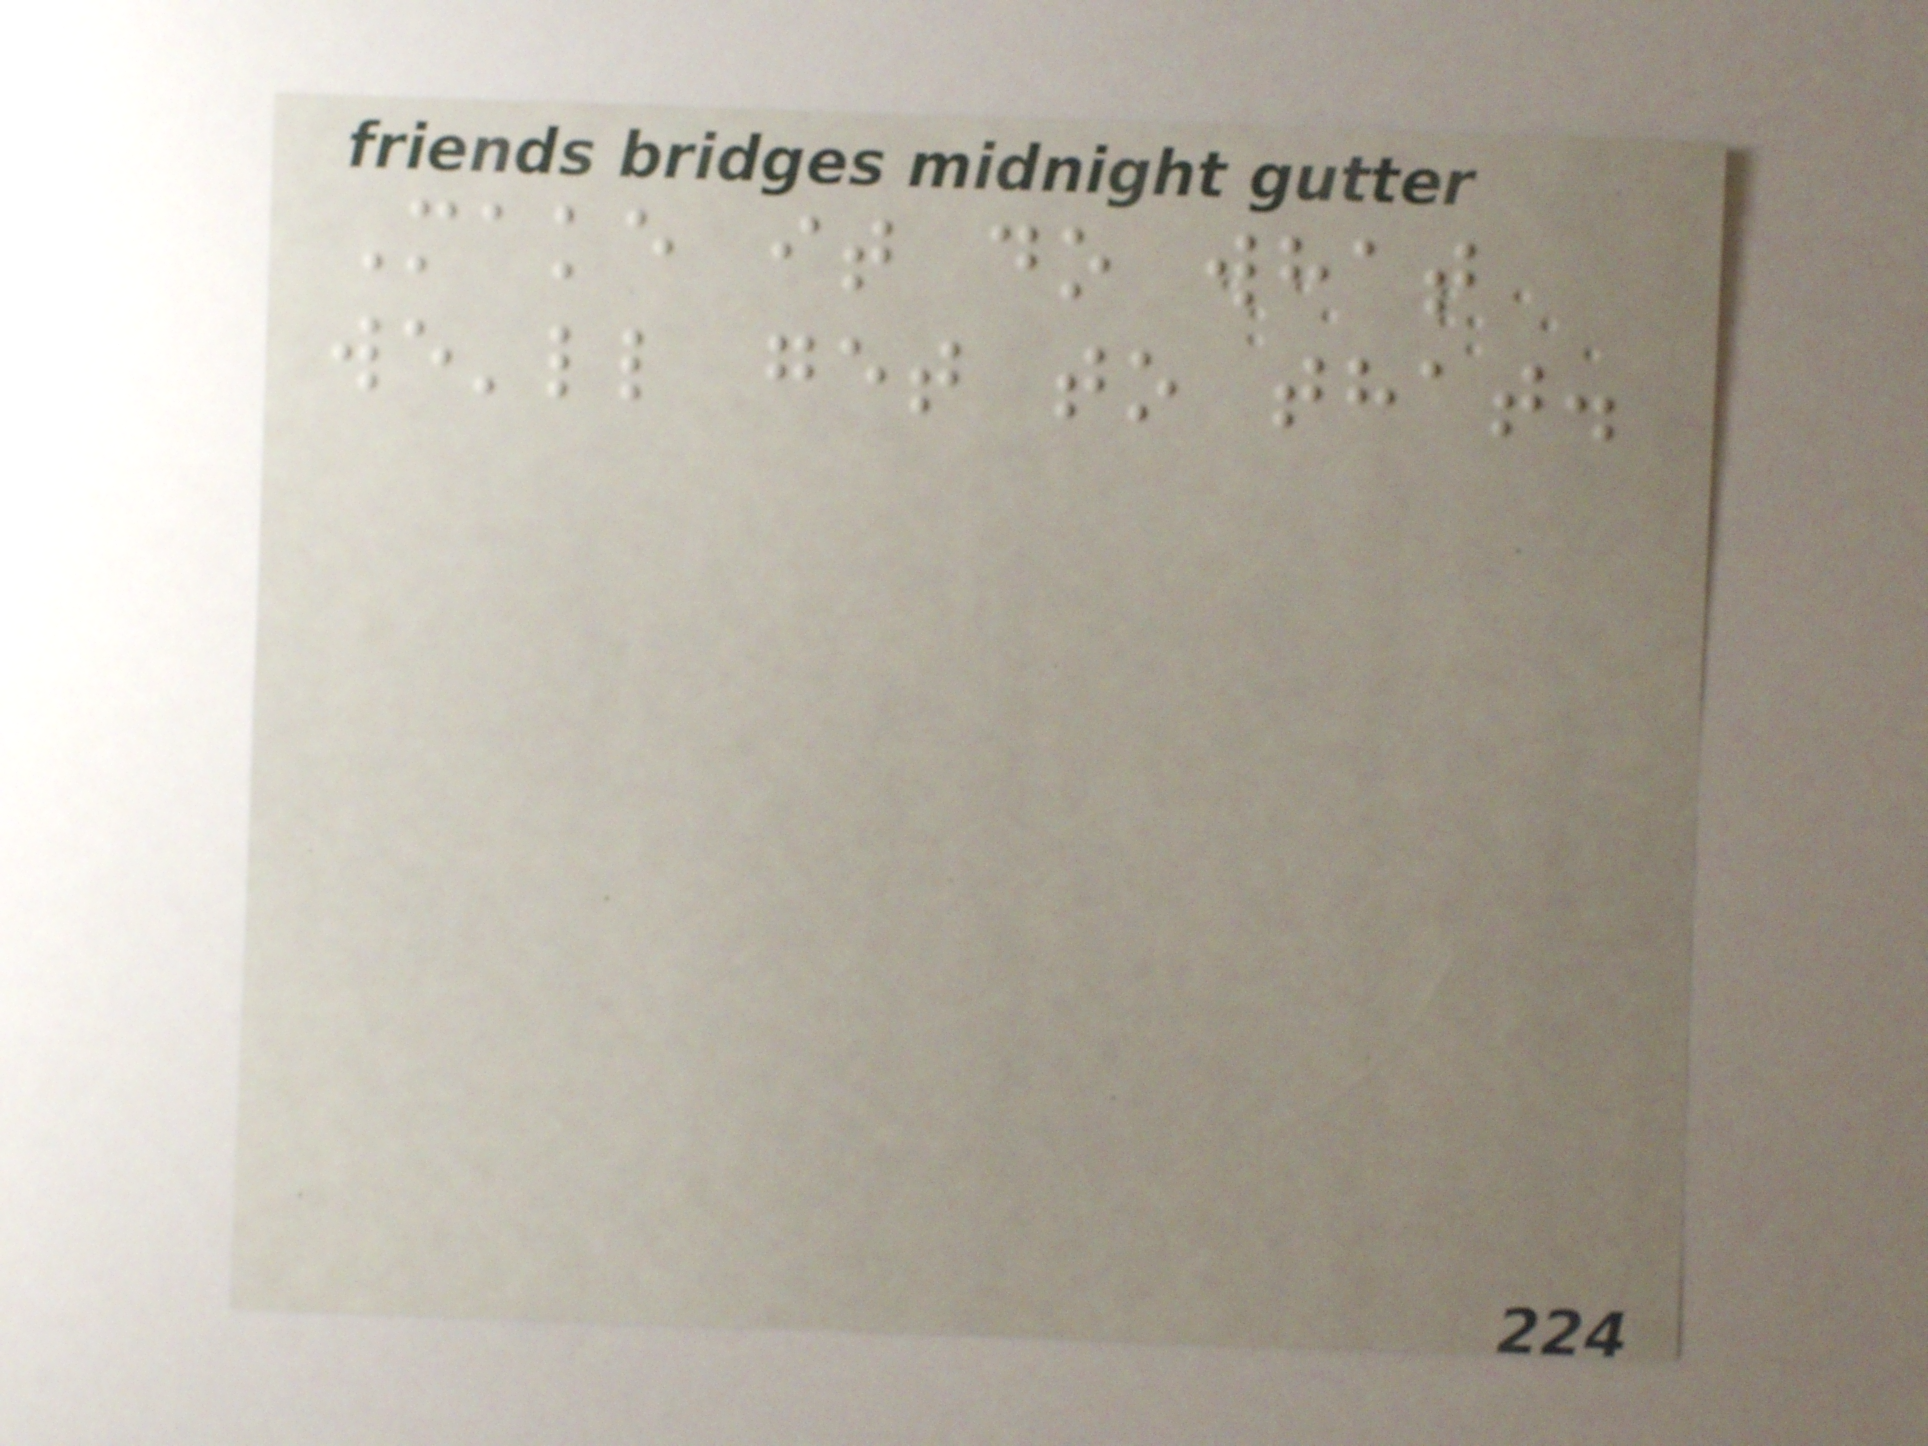Make it do what
we'll get to that.
